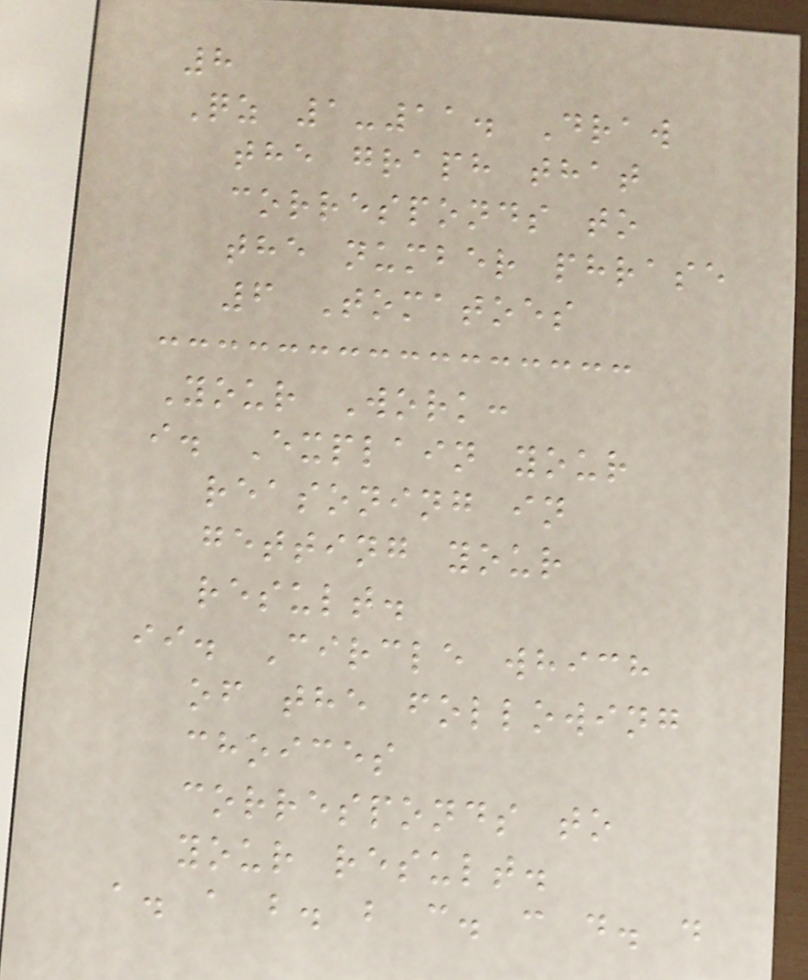8
Qz 1-11. Draw
the graph that
corresponds to
the number phrase
6 Tomatoes
Your Work:
i. Explain your
reasoning in
getting your
result.
ii. Circle which
of the following
choices
corresponds to
your result.
a. a b. b c. c d. d
